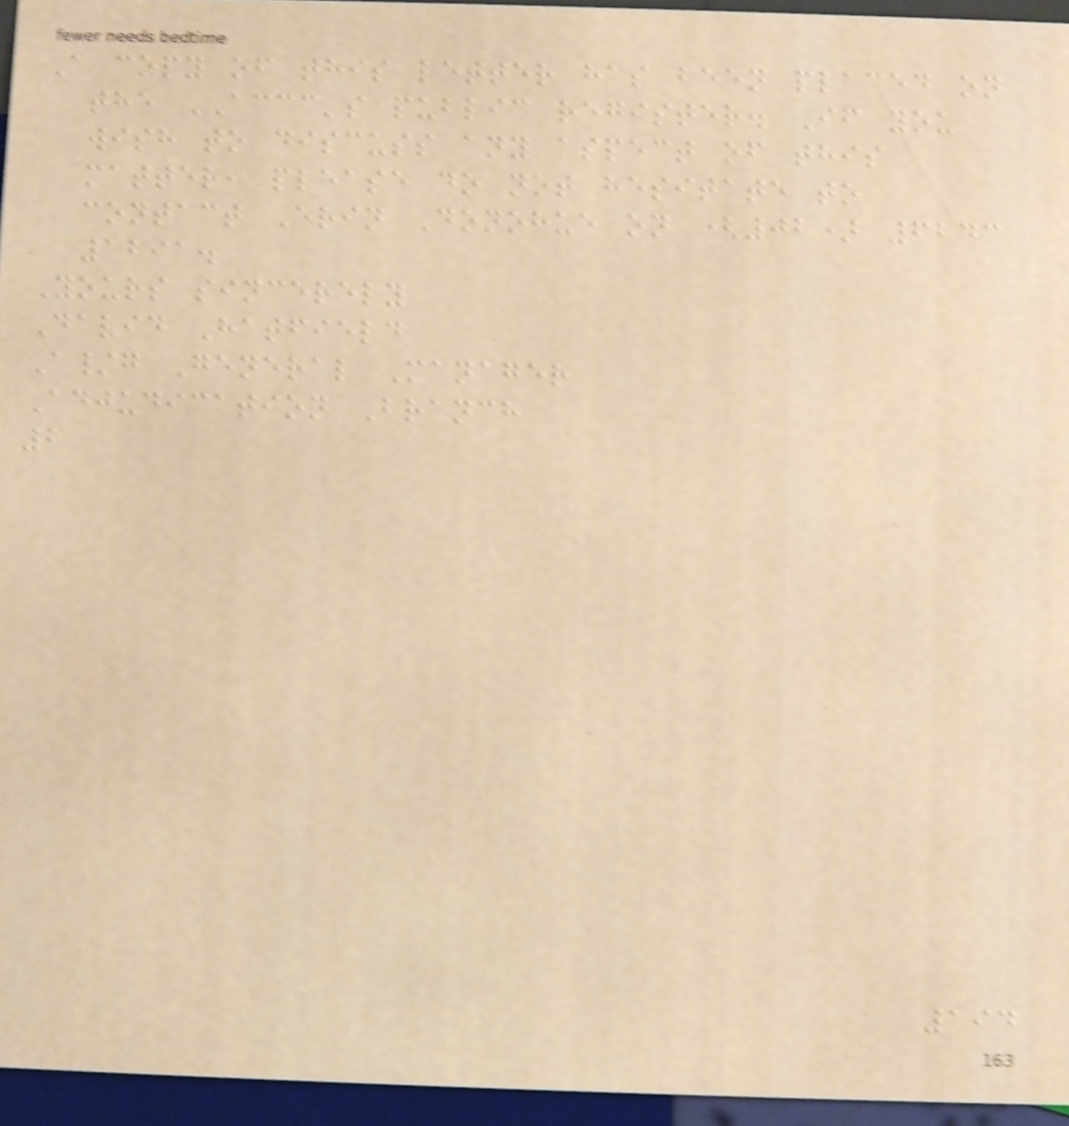A copy of this letter has been placed on
the ACCC's public register. If you
wish to discuss any aspect of this
matter, please do not hesitate to
contact Erin Donohue on (02) 6243
1291.
Yours sincerely
David Hatfield
A/g General Manager
Adjudication Branch
2
194
